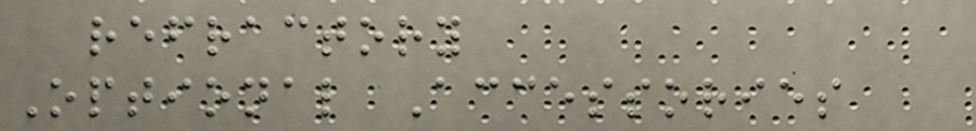refractory
Optional Accessories
